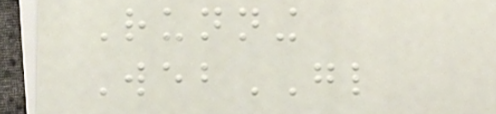Running
WebGL
